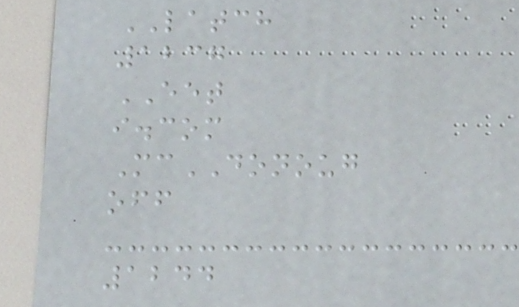LATCH
1237
EET
i.com
McDONOUG
off
1244
